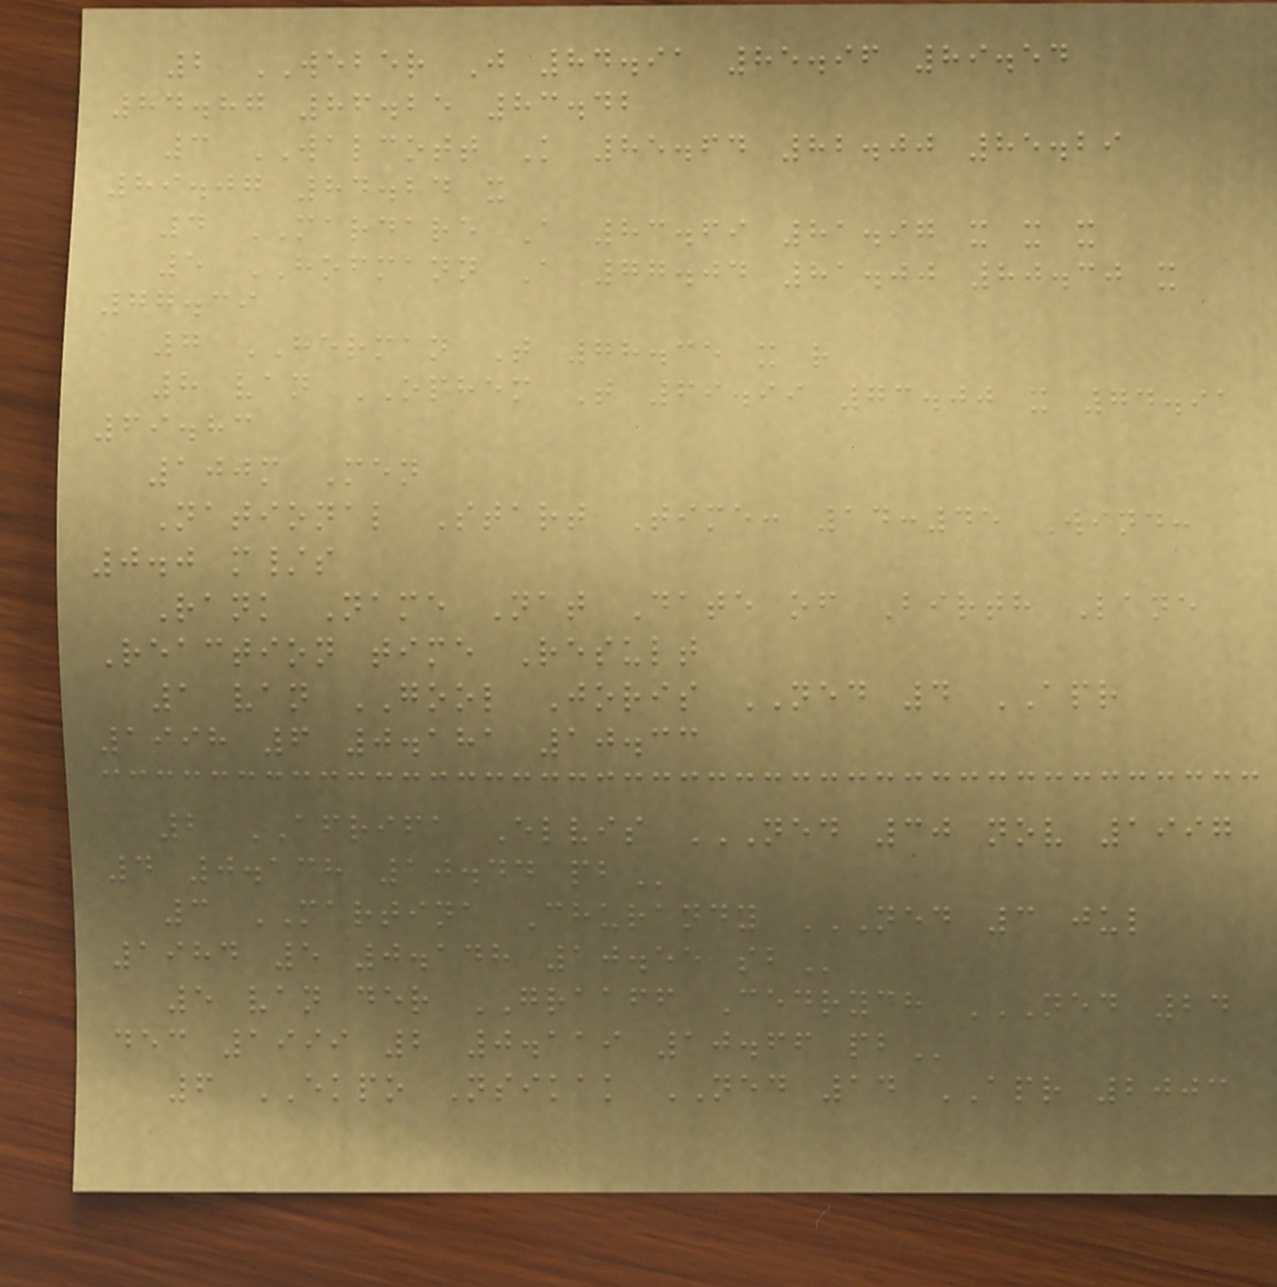2 WEBER J 84.91 85.96 89.54
84.87 86.25 83.42
3 WALCOTT K 85.64 82.00 85.29
89.07 84.24 x
4 MARDARE A 83.69 81.97 x x x
5 HOFMANN A 77.04 81.00 80.30 x
77.39
7 HERMAN T 78.35 x r
8 van OPHEM T 69.99 73.00 x 74.91
69.83
100m Men
National Start Time: 14:45 Wind:
0.0 m/s
Rank Name Nat Date of Birth Lane
Reaction time Result
1 van GOOL Joris NED 4 APR
1998 6 0.181 10.33
2 AFRIFA Elvis NED 30 NOV 1997
4 0.138 10.44 PB
3 MARTINA Churandy NED 3 JUL
1984 5 0.148 10.55 SB
5 van der GRAAFF Cedrych NED 24
DEC 1999 2 0.119 10.66 PB
6 EKPO Nsikak NED 14 APR 2003
